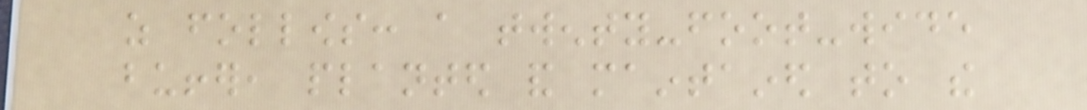as follows: a twenty-foot-wide
buffer, planted and maintained to the
